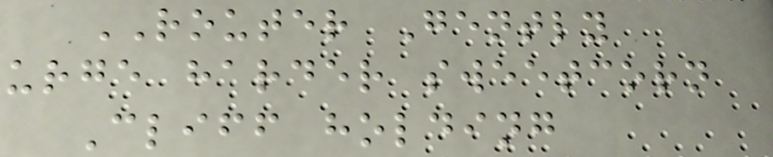ROUTER Gently
urge harder sweetcorn
Cliff holding
